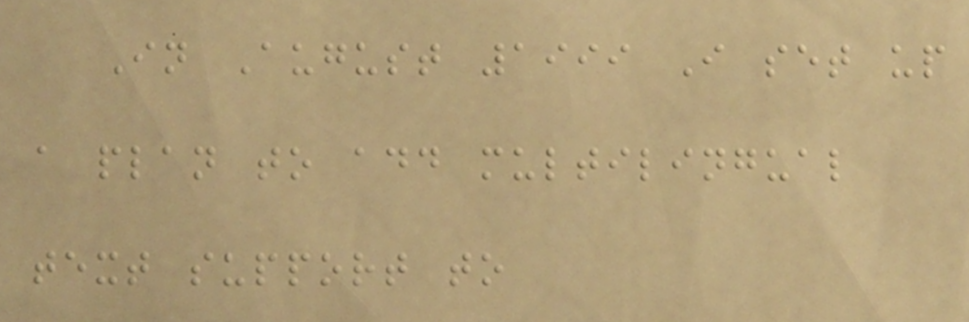In August 1999 I set up
a plan to add multilingual
text support to
